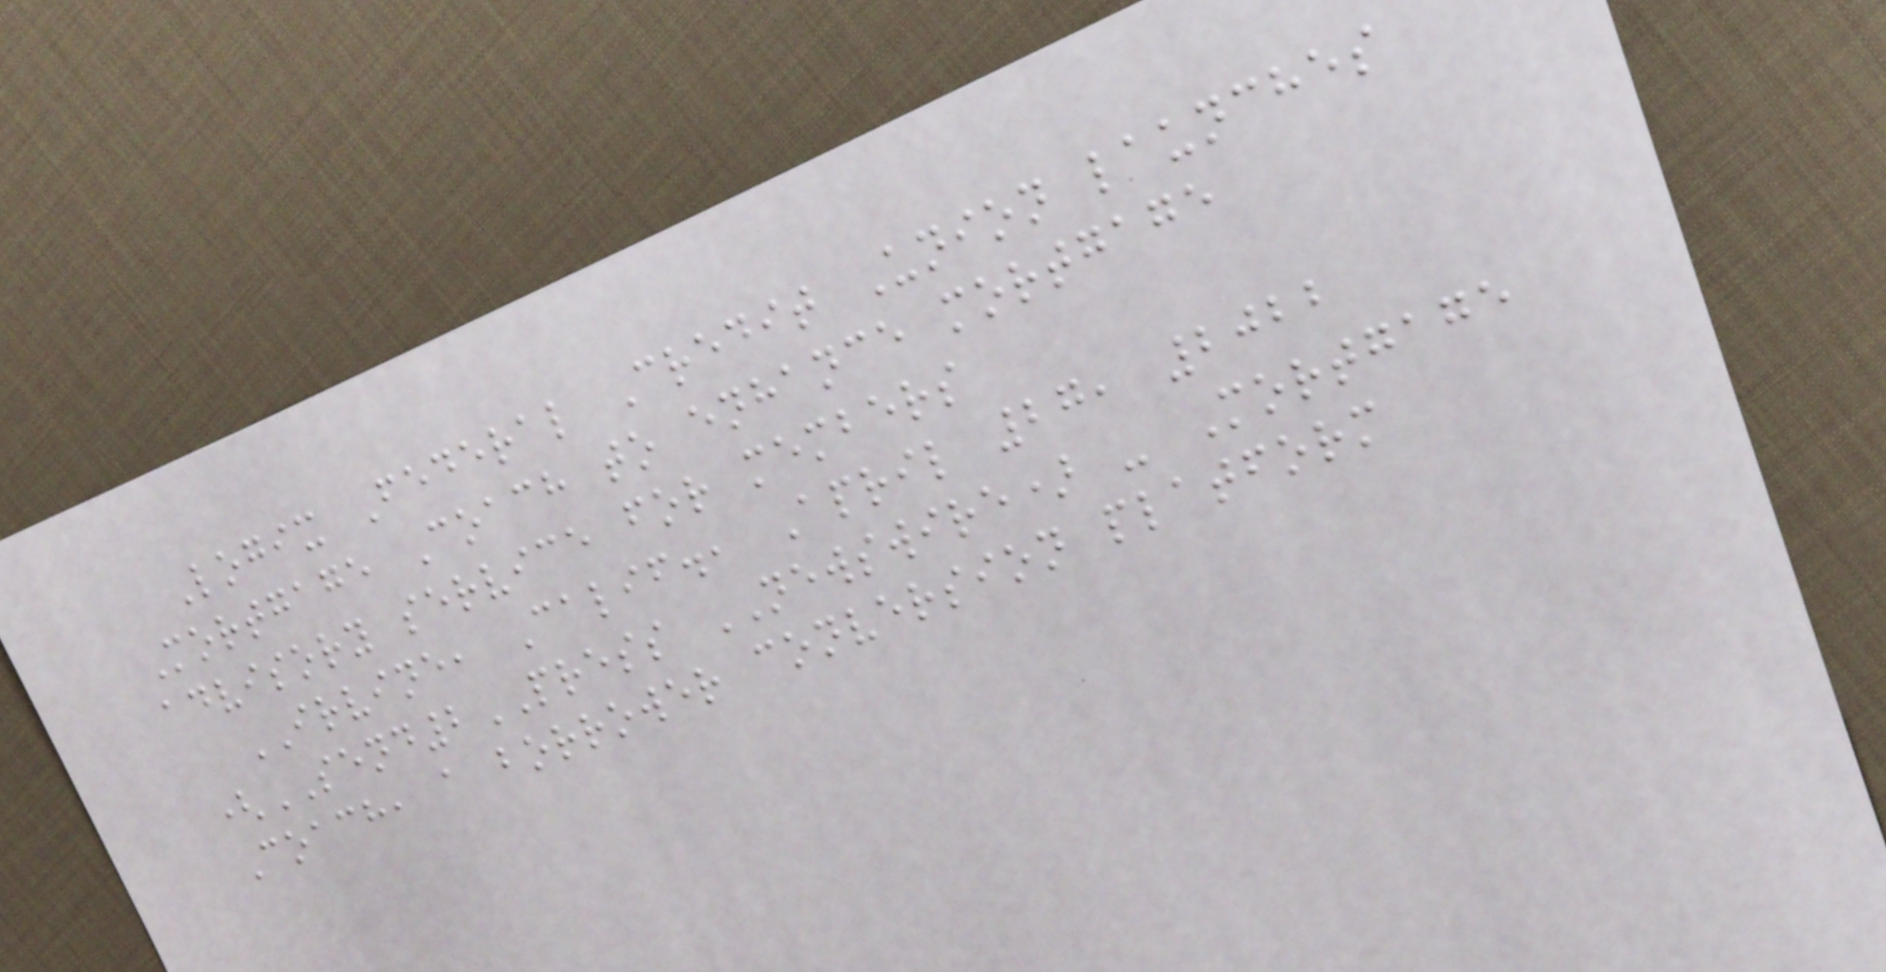Logix Federal Credit Union launches
Mortgage Coach to enhance mortgage
advisory service for members
IRVINE, Calif., April 27, 2022
(SEND2PRESS NEWSWIRE) - Mortgage
Coach, a borrower conversion platform
